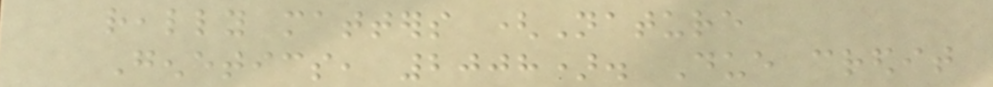really matters (Nature
Genetics, 2008). Due credit
